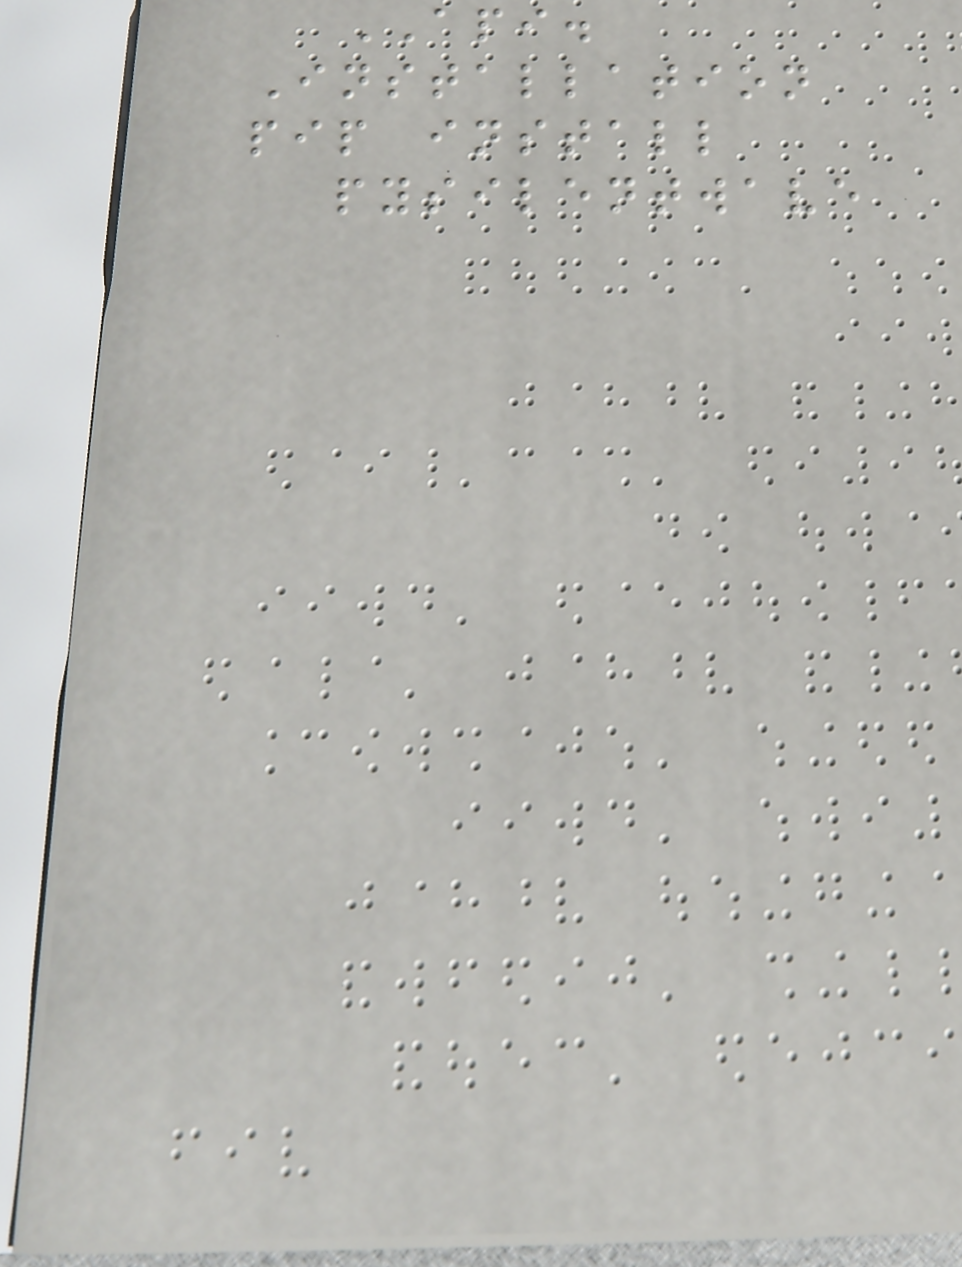API.
Installation
pip install
pysilentwave
